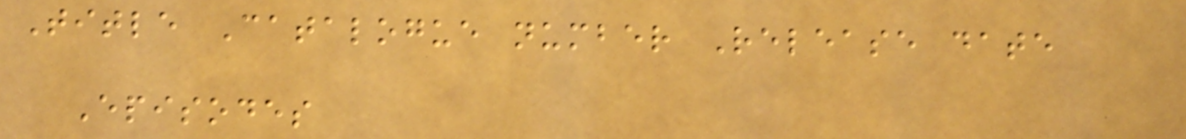Title Catalogue number Release date
Episodes
